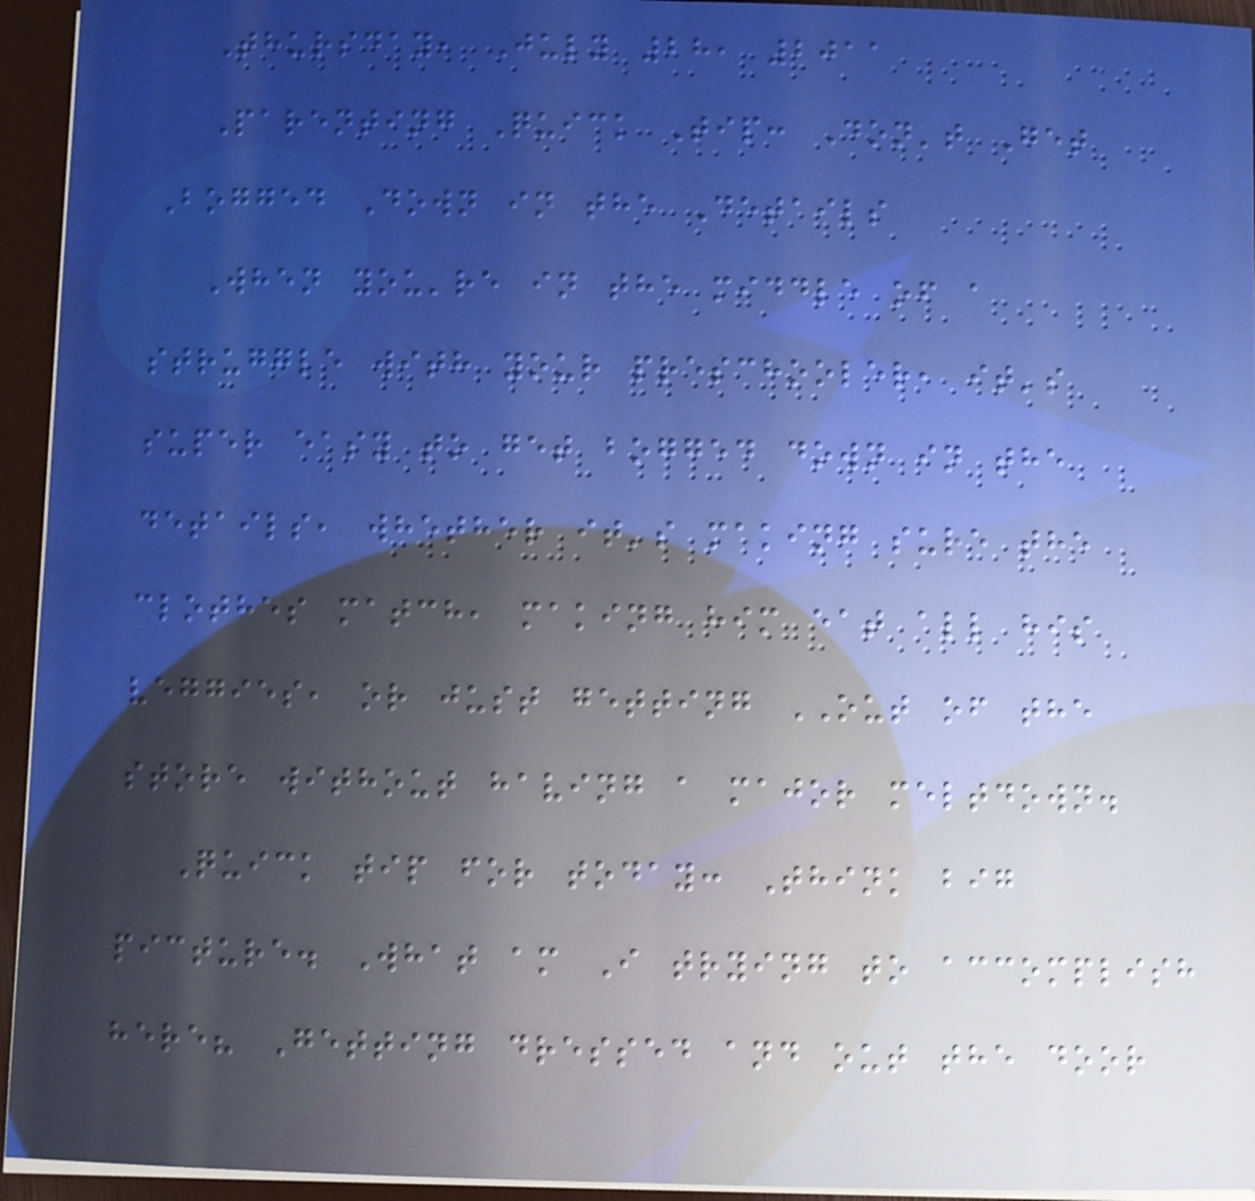Thursday, July 28, 2011
Parenting Quick Tip: Don't Get
Bogged Down in the Details
When you're in the middle of a
struggle with your preschooler, it's
super easy to get bogged down in the
details, whether it's making sure the
clothes match, making him eat all his
veggies, or just getting OUT of the
store without having a major meltdown.
Quick tip for today: Think big
picture. What am I trying to accomplish
here? Getting dressed and out the door
